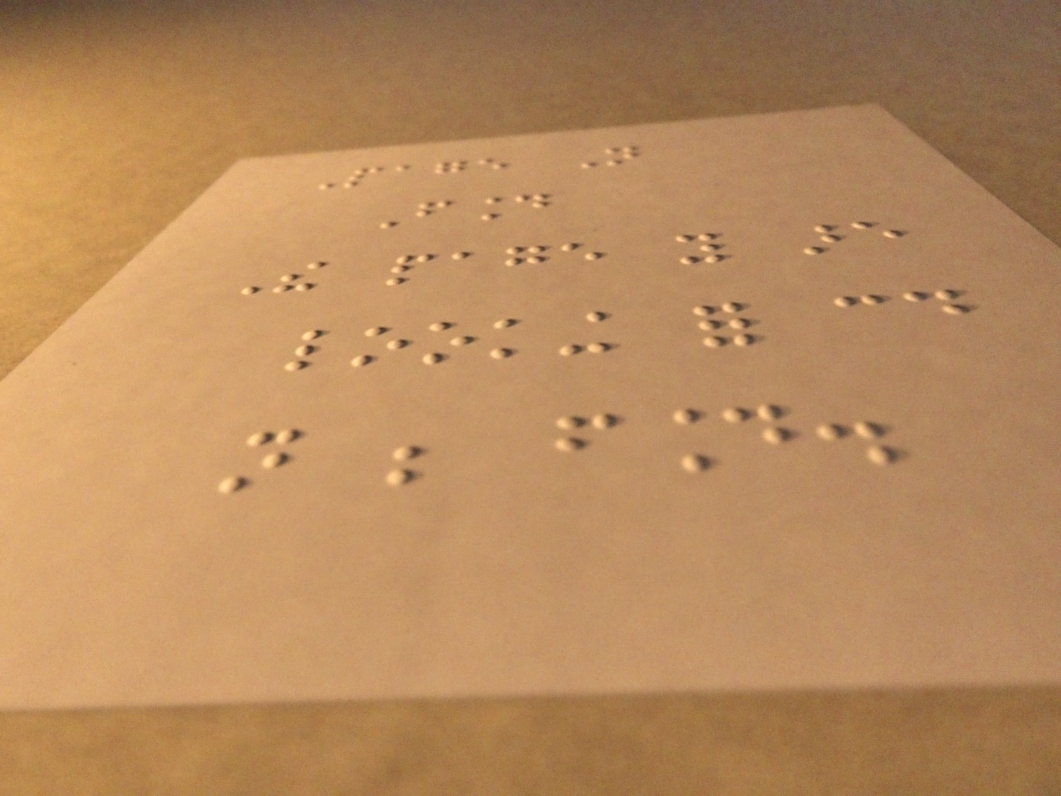Page Not
Found
The page you are
looking for could
not be found.
